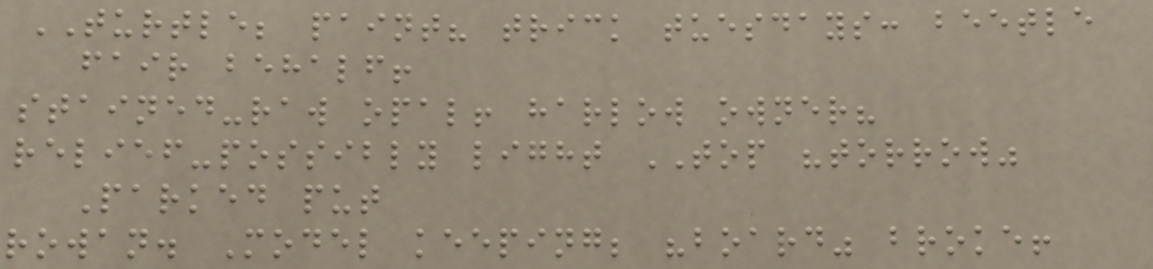TURTLE; paint? trick tuesdays: beetle
fair behalf!
stained-raw opal! harlow owner?
relief-possibly light TOP "torrow"
Parked put
rowan. Model keeping; "board" broke!
